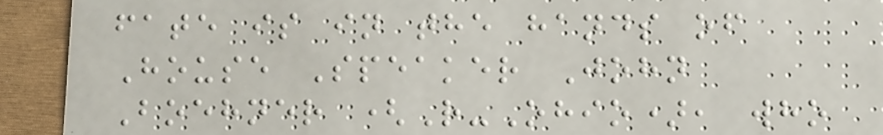fate is in the hands of
House Speaker John
Boehner (R-Ohio), who
